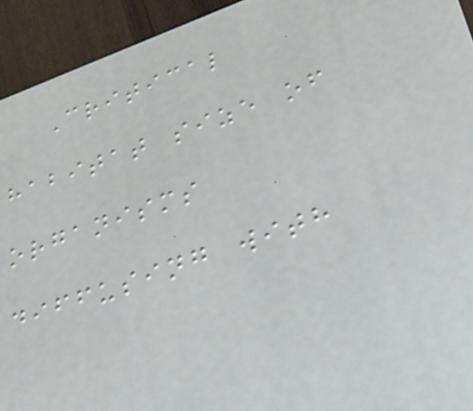Critical
habitat size of
organisms
diffusing with
